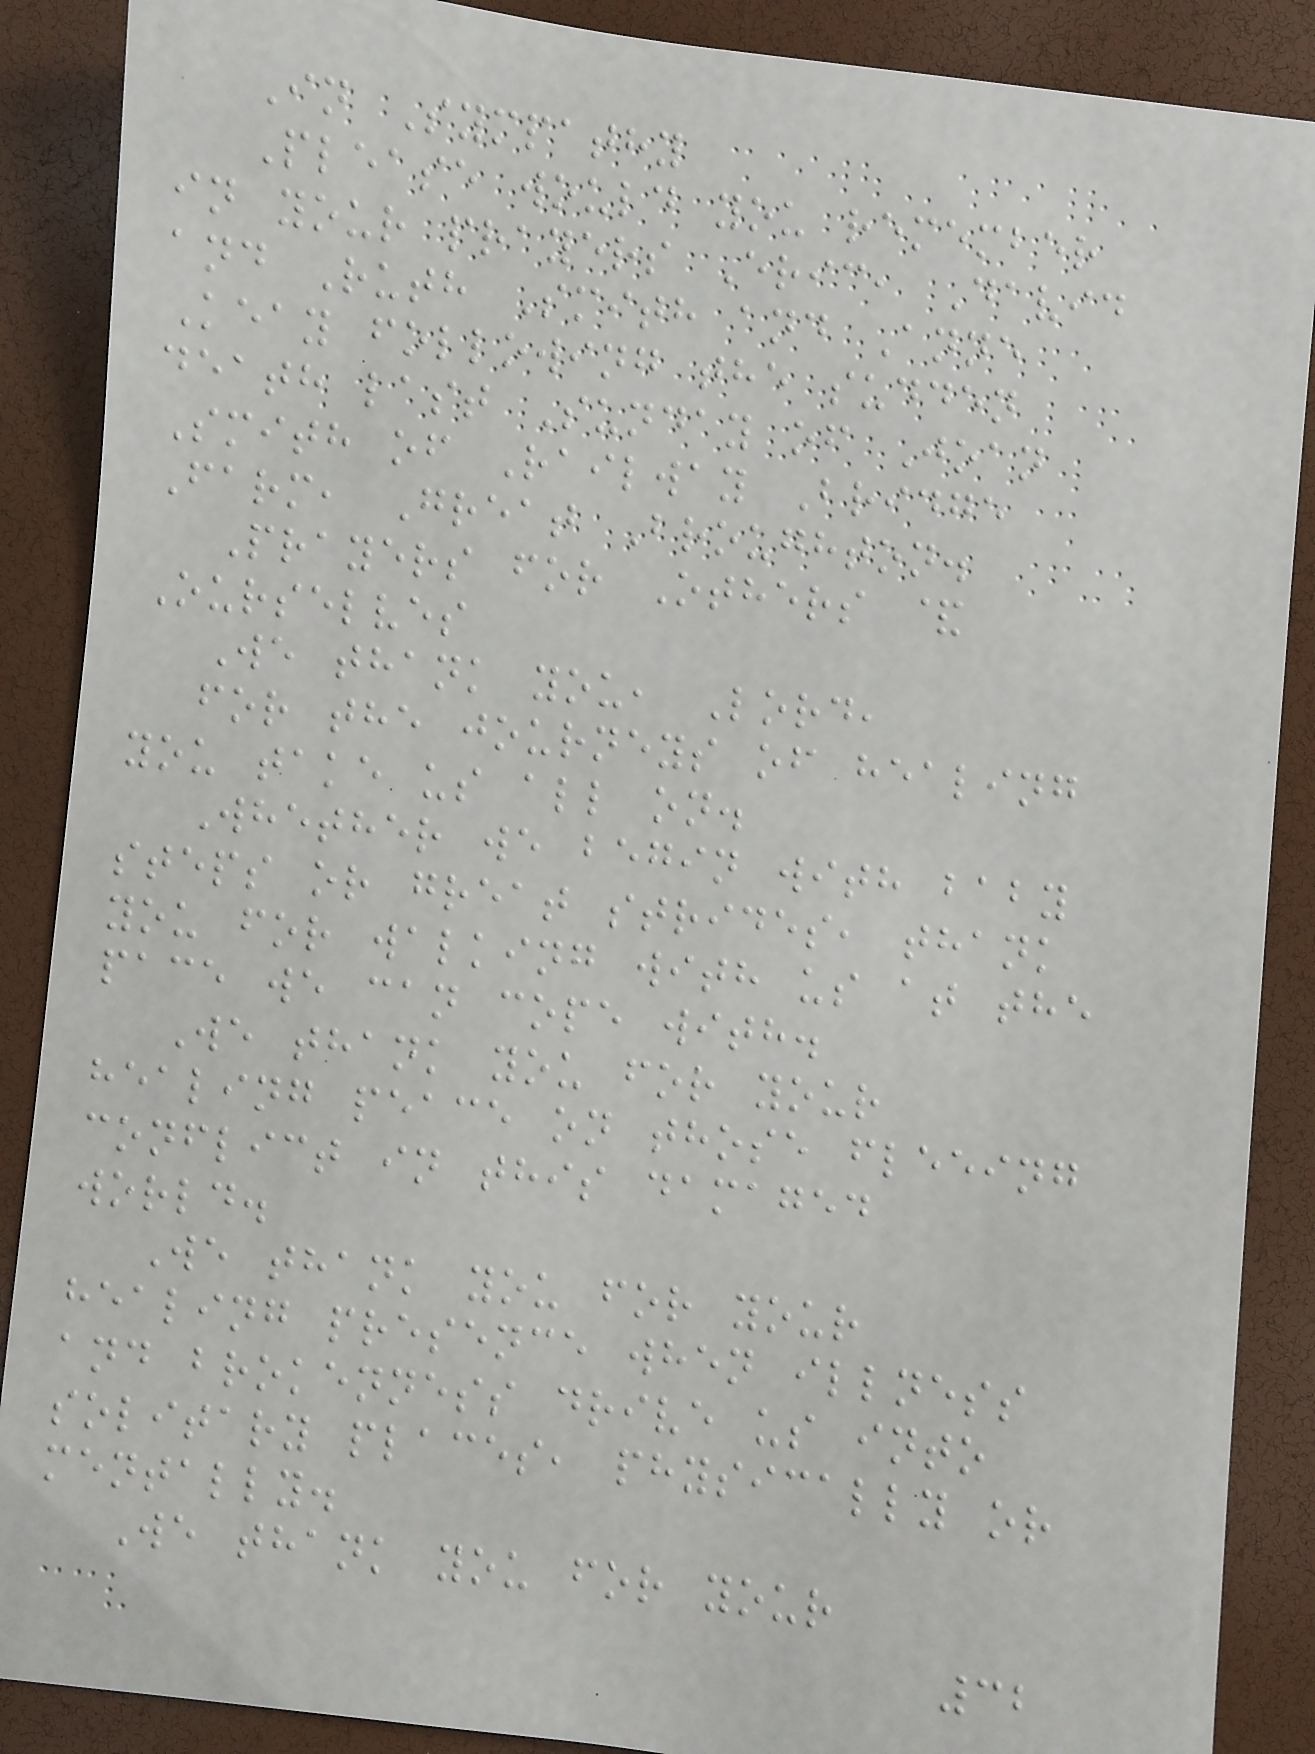In Sympathy
Please would you remember
in your prayers Eric, David
and Ruth Smith and Anne
Keay following the sudden
death last Sunday of Joan
Smith of Railway Bridge
Farm, Great Broughton.
Prayers for Others &
Ourselves
We thank you, Lord,
for the journeys of healing
you take us all on.
Whether we begin with baby
steps or great strides, thank
you for walking with us at the
pace we can cope with.
We thank you for your
healing peace on those fleeing
conflict in this damaged
world.
We thank you for your
healing presence when illness
and brokenness drive us into
solitary places, physically or
mentally.
We thank you for your
32
